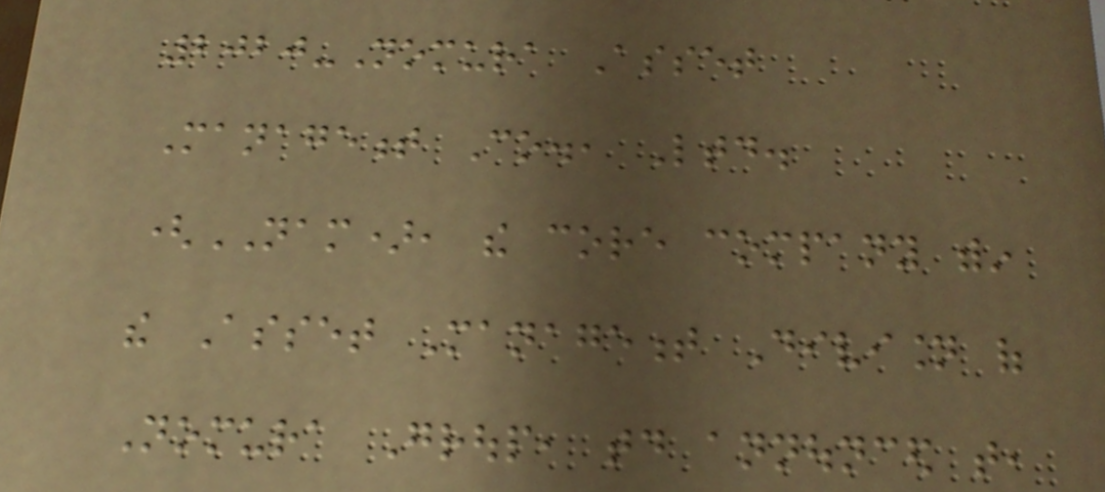2020-Nomura Asset
Management Co., Ltd.
(NAM), the core company within
the Asset Management Division of
Nomura Group, today announced that,
